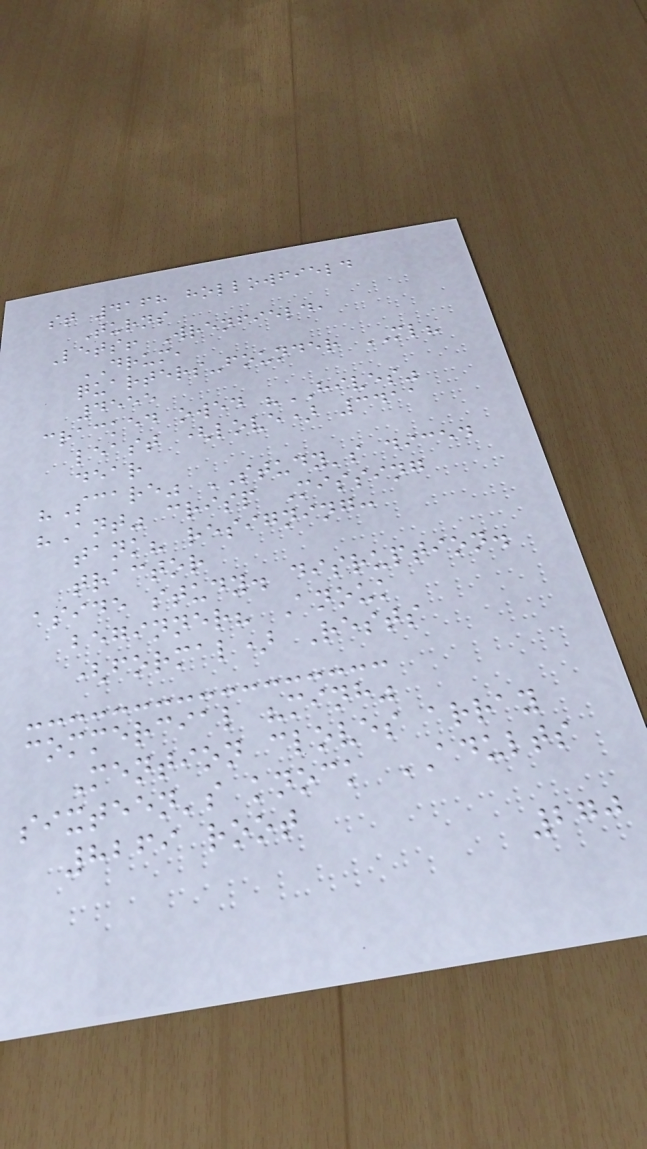st 4168 hollowfield
Turns
Lets! Wrenfield,
DRUM,
quarters-founder ML?
4555
cracked owed "HIVES"
least (love) 3411
dear
"Scare" STUDY's diced
"Ant" crisp Missing
tank? resigning:
tractor
aside study. disruption.
beginner? Anouk
(formal) Rests
commercial "minh"
Mention cloves array
sixteen's knock ADULTS
8269 root
270
